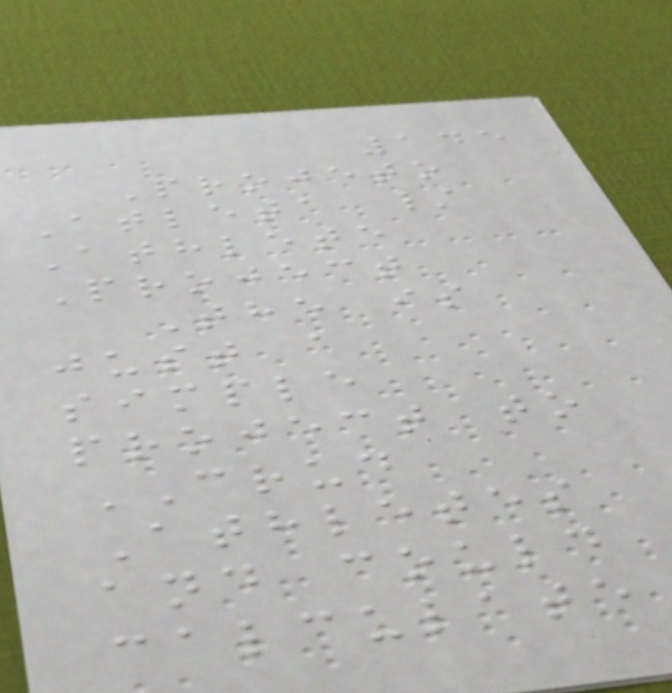145
Projeto
Atleta /
Athlete
Project
The is
just a
simple
project to
CRUD
Athletes
and could
calculate
